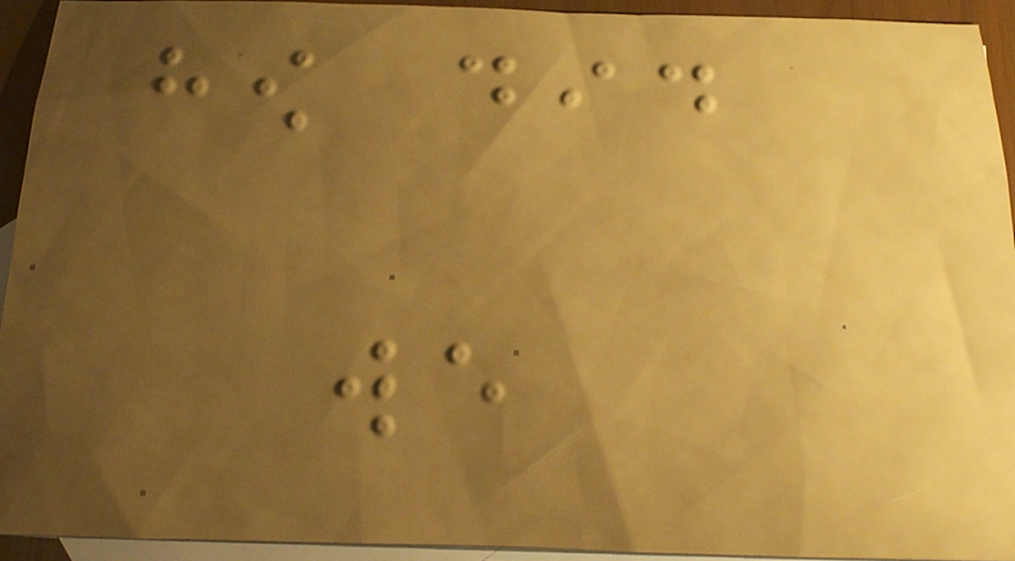how did
we
